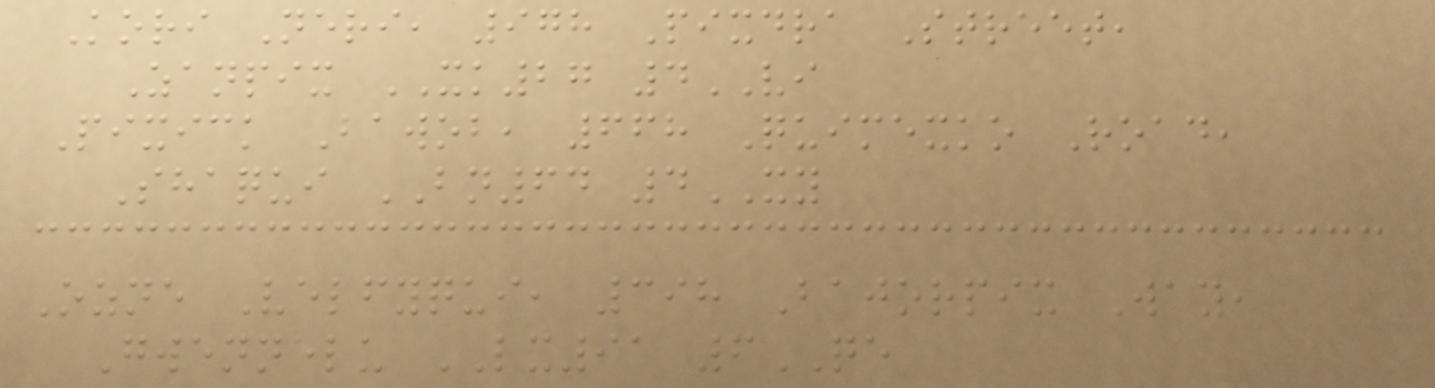Kori Neri, 978 Pixdra Street,
Zanpix XK27 4VI
Pixick Bawob, 668 Quimexko Road,
Shaqui BN64 4XY
Ozne Velfyqui, 398 Bajorpix Way,
Gwennelu LX91 6QE
